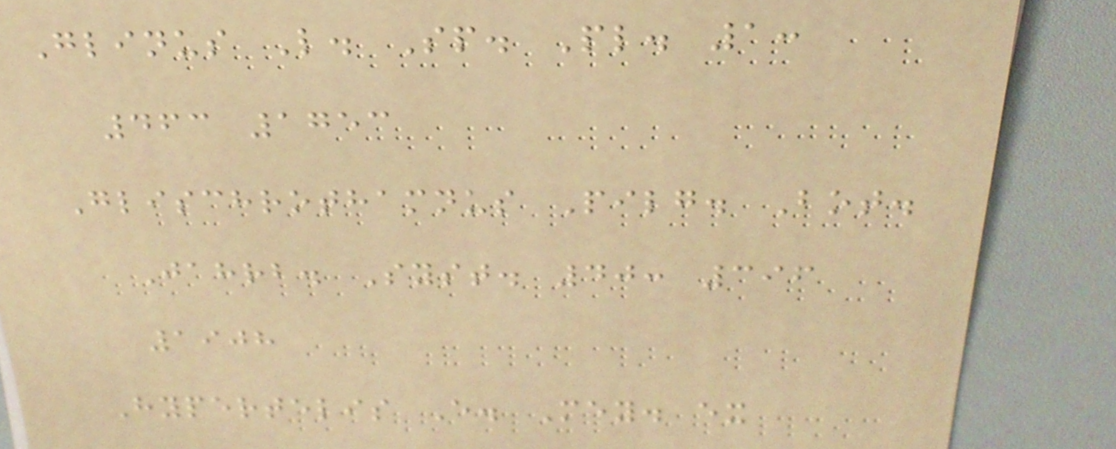Glinus L. Sp. Pl. 1:
463 1753
Glischrothamnus Pilg. Bot.
Jahrb. Syst. 40: 396
1908
Hypertelis E. Mey. ex
